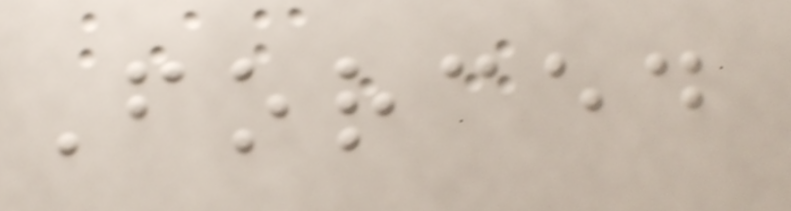Forced
